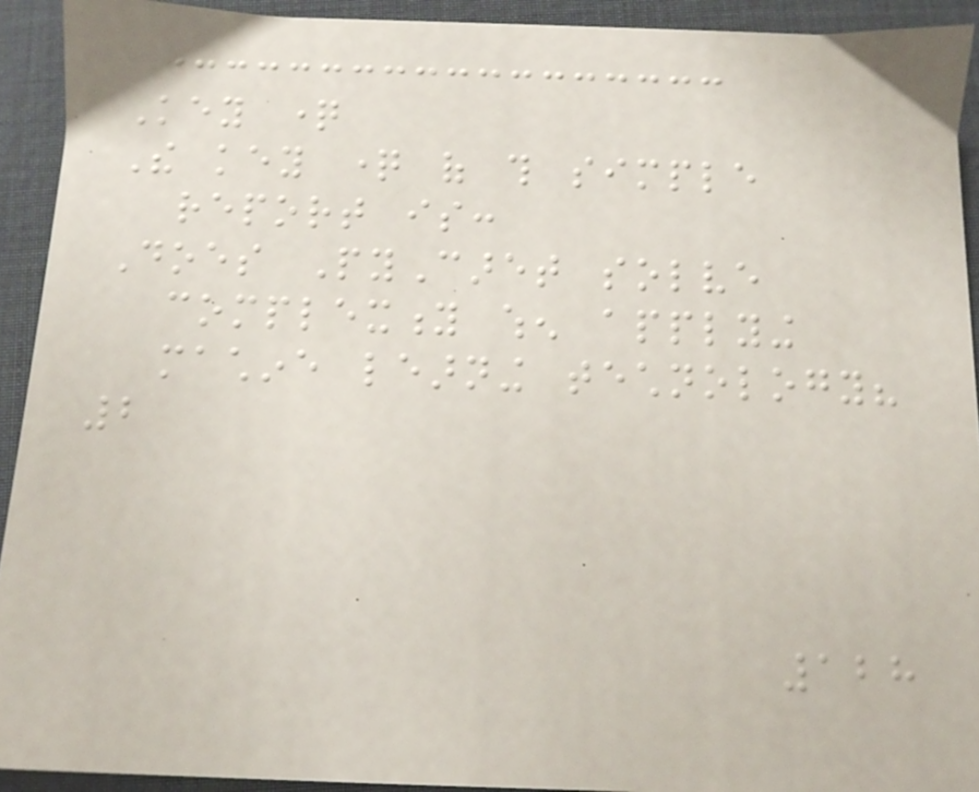Key question
The key question of this simple
report is:
Does PyCaret solve
complexity when applying
machine learning technology?
2
128
